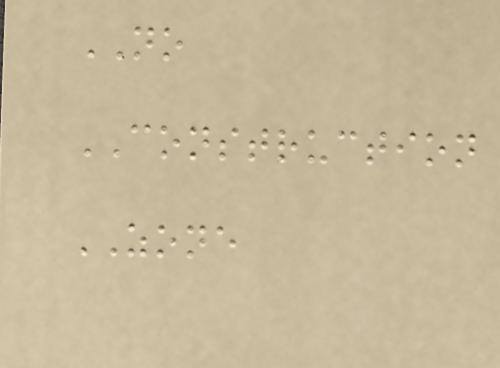NO
CONSTRUCTION
ZONE
